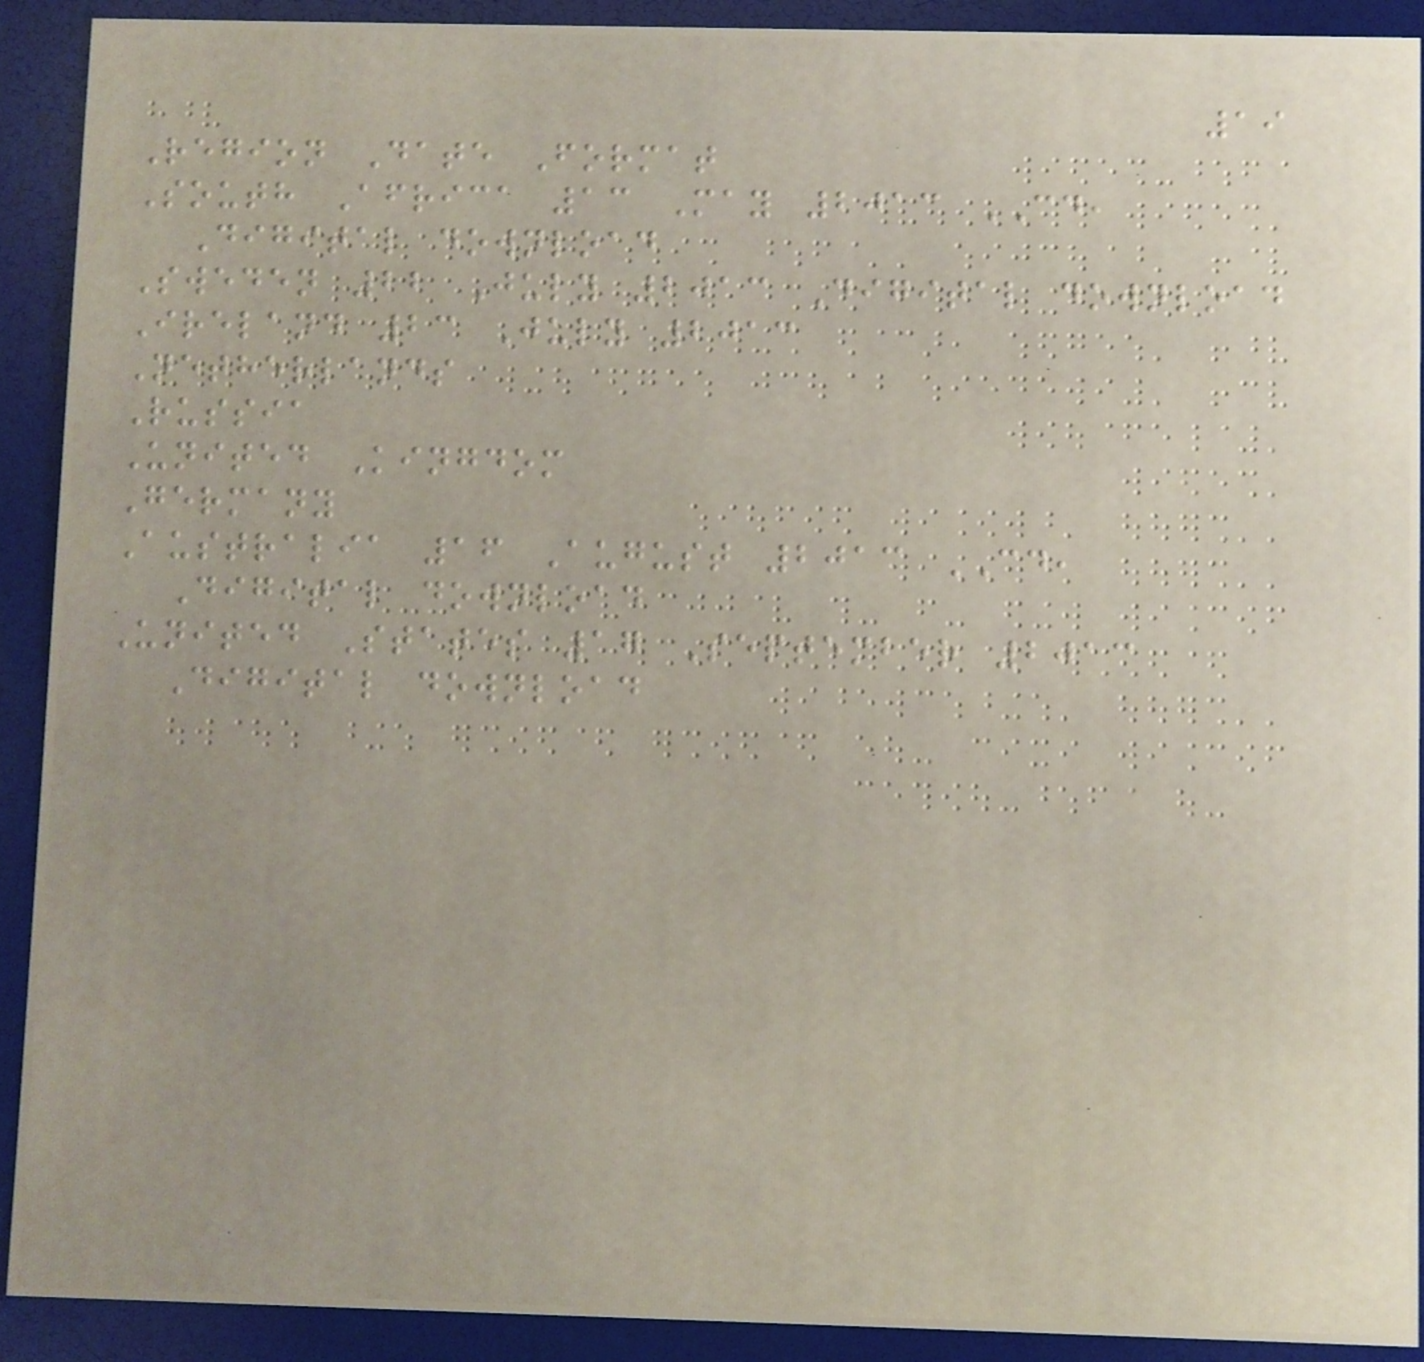19
Region Date Format
South Africa 13 May 2013 CD,
Digital download
Sweden 22 July 2013 Digital download
Ireland 23 July 2013
Netherlands
Russia
United Kingdom
Germany
Australia 16 August 2013 CD,
Digital download
United States 17 September 2013
Digital download
